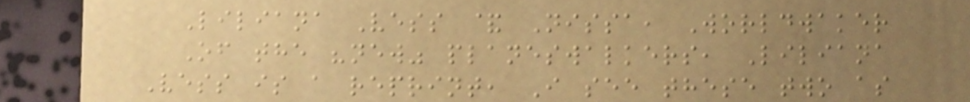Liliana Vess & Nissa, Worldwaker
Of the "new" planeswalkers, Liliana
Vess is a reprint, I see these two as
